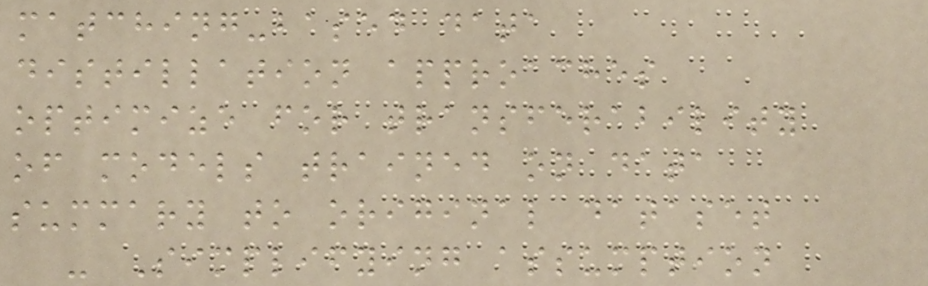matching-based data
distillation approaches
optimize for transferability
of models trained on data
summary to original dataset
- Simplifying assumption
